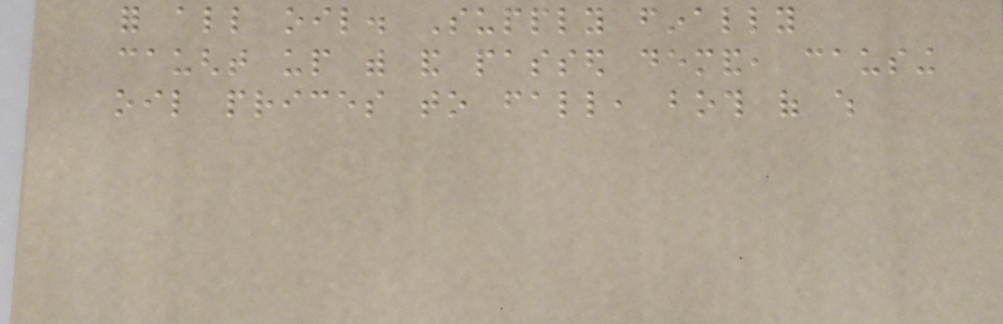for all oil. Supply finally
caught up with and passed demand, causing
oil prices to fall, both of which
